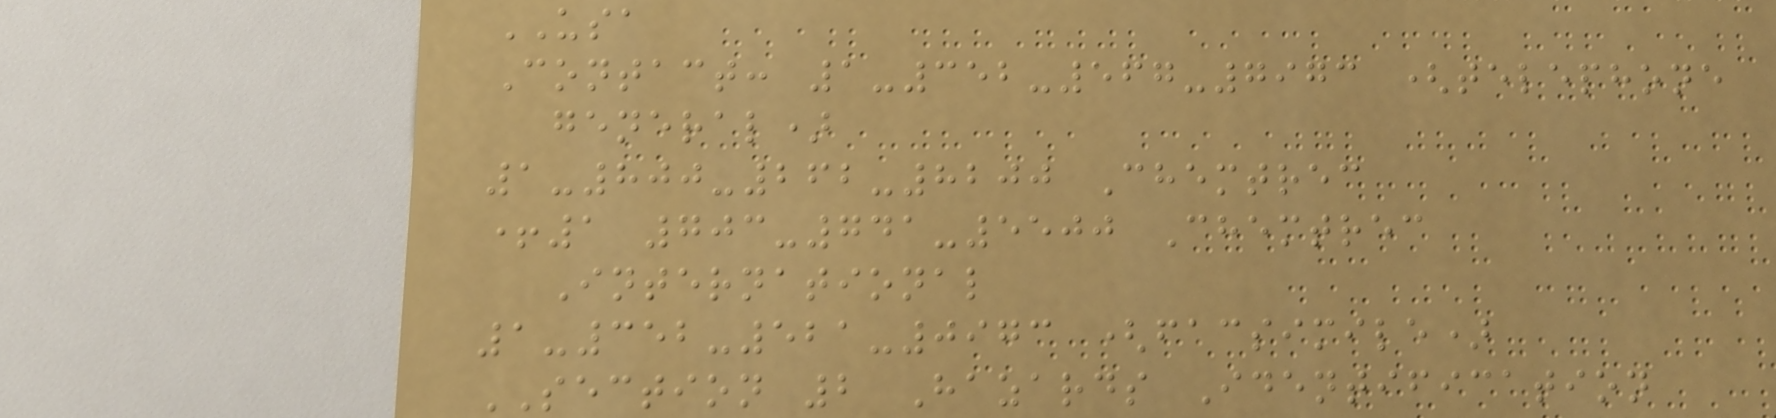USA
Contact: 1-352-567-7973 (telephone
general)
1-800-262-8200 Chemtrec
+1 703-741-5500 Chemtrec
International
1-352-521-0973 (facsimile)
SECTION 2 Hazards Identification
